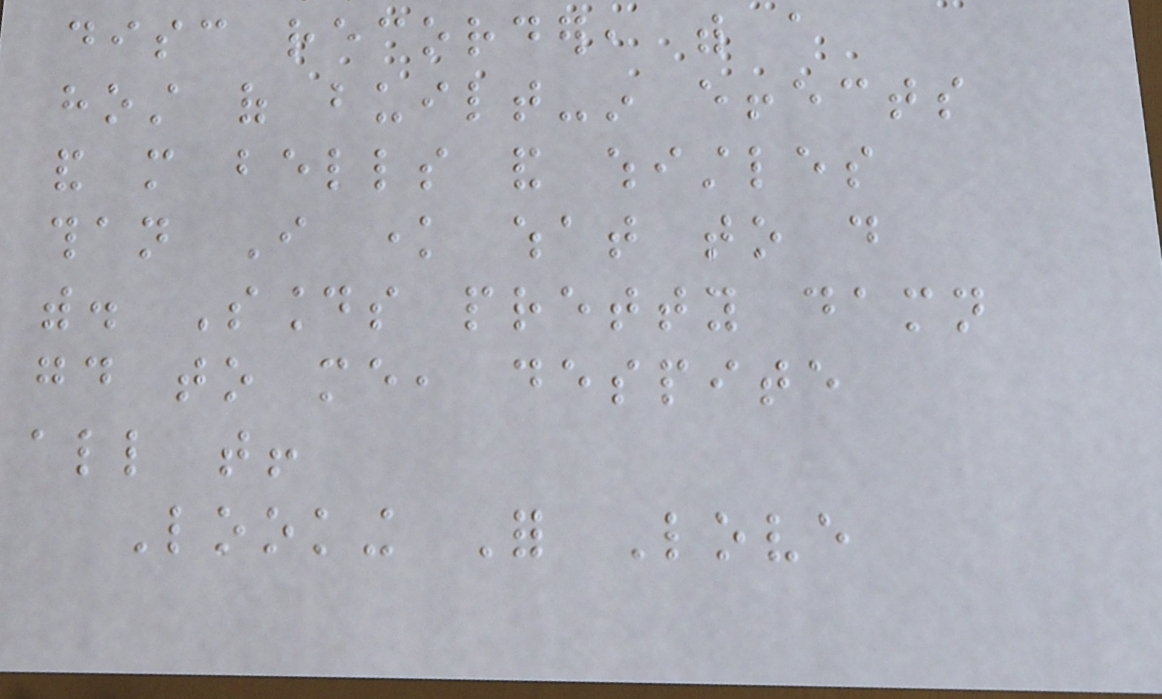disc recorder, with a
host of built-in effects
and more bells and whistles
than I know what to do
with. Sounds pretty damn
good to me, despite
all that!
Looking For Love
